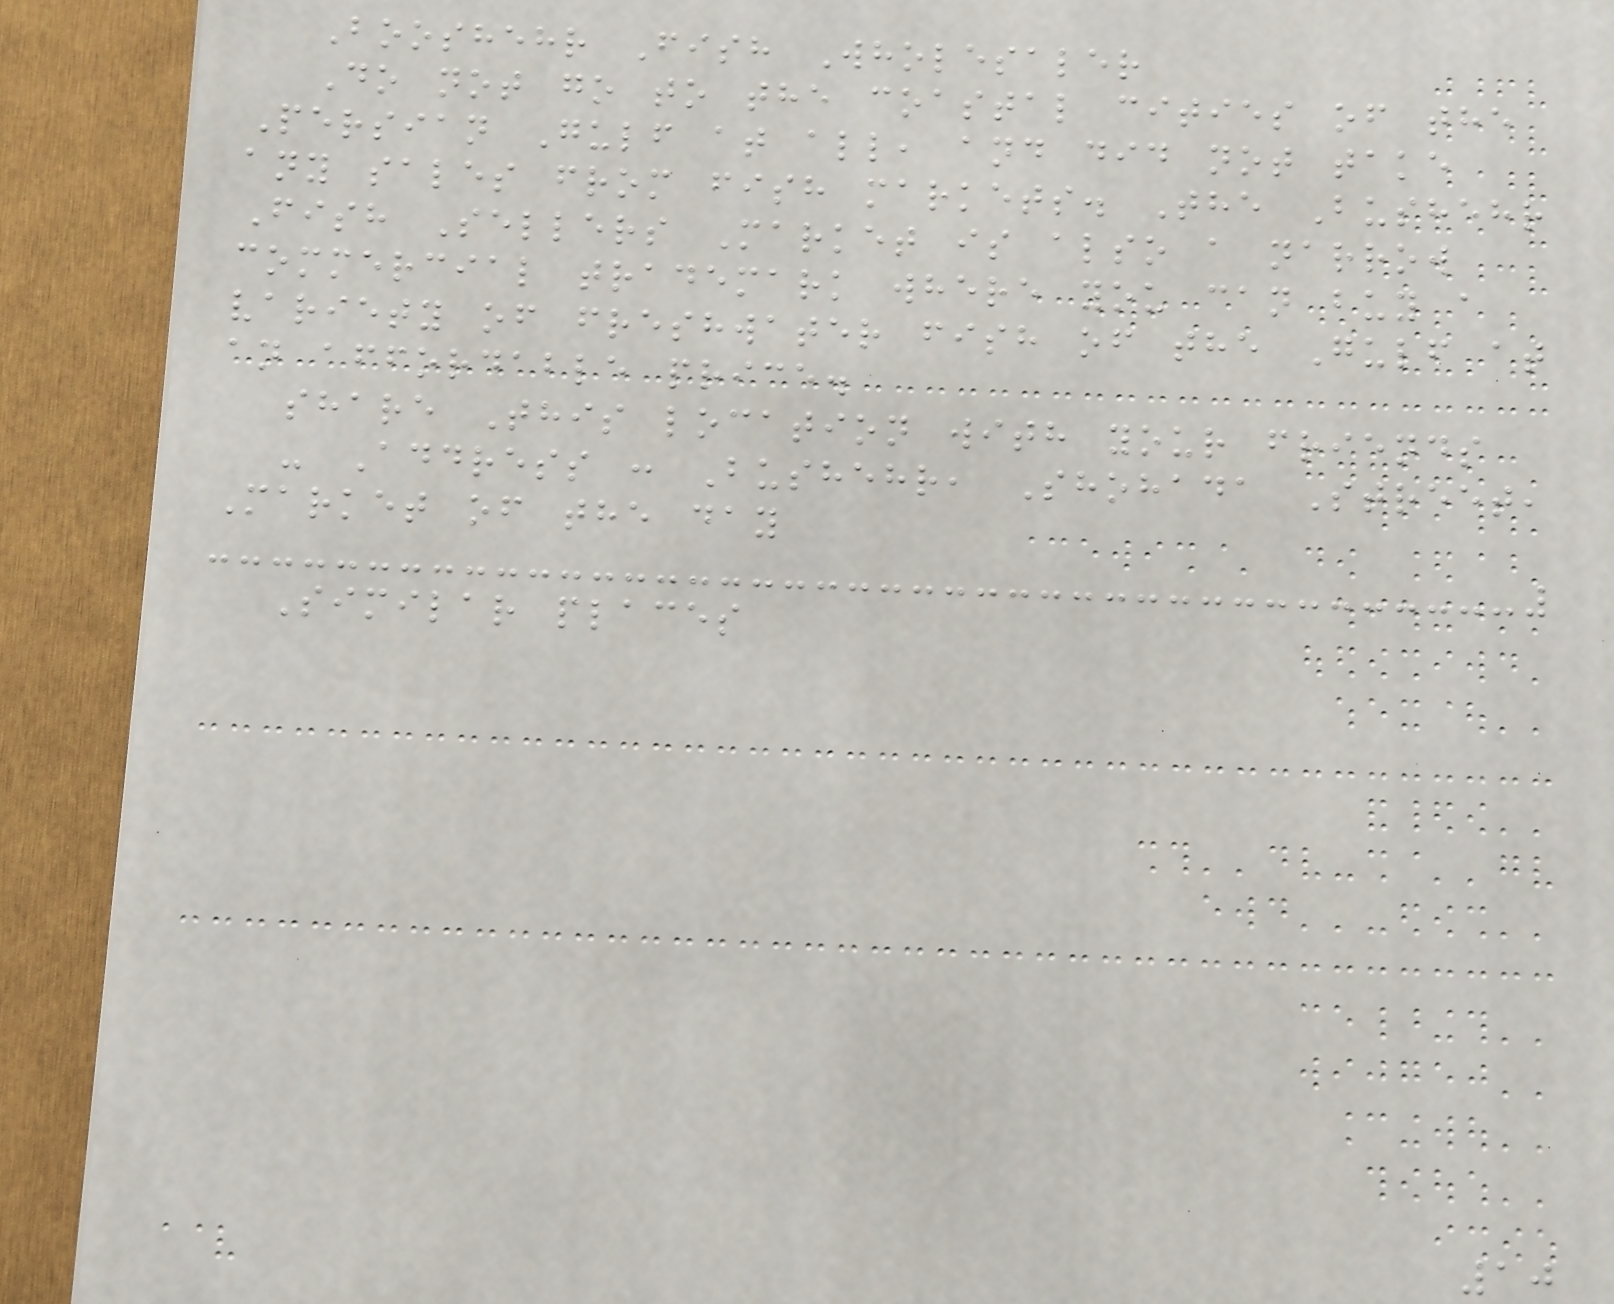Booshehr Fish Wholesaler
Do not go to the coastal cities of the
Persian Gulf at all, and did not take
any sales from fish markets. The Bushehr
Fish Sellers Market is also a narrow
commercial trademark where you can buy a
variety of freshwater fish of the Gulf at
an affordable price.
share This location with your friends
- Address : Bushehr, Shohada Street,
Market of the day
Similar places
10
